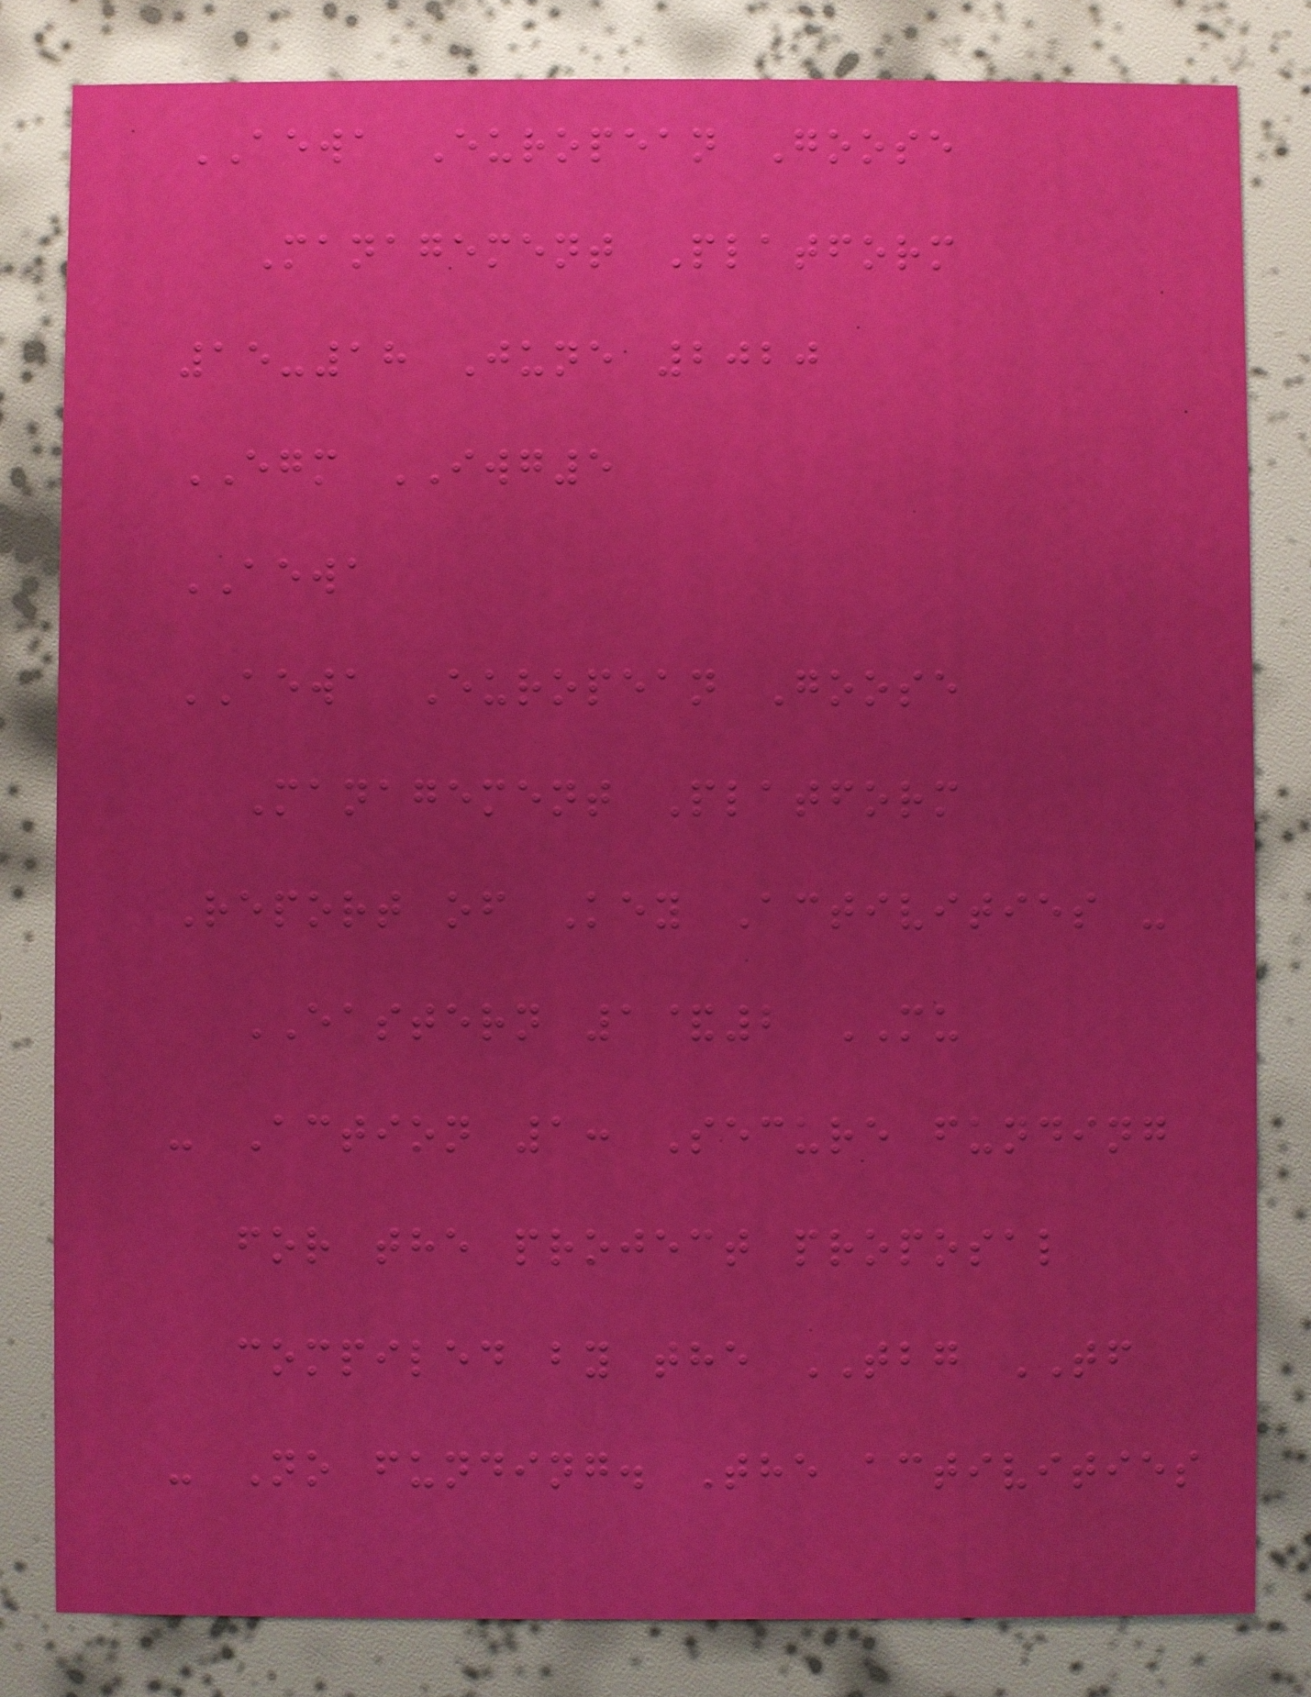AEWA European Goose
Management Platform
15-18 June 2020
EGM IWG5
AEWA
AEWA European Goose
Management Platform
Report of Key Activities -
EASTERN 1&2 MU
- Action 1: Secure funding
for the project proposal
compiled by the TBG TF
- No funding. The activities
